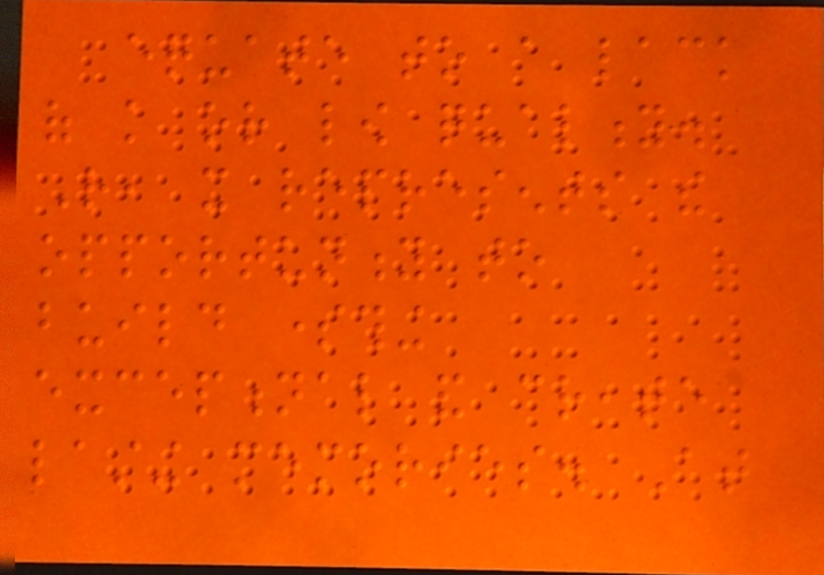equate to a lack
of knowledge or low quality.
Rather, it represents the
opportunity to
build something
exceptional and create
lasting memories. At
